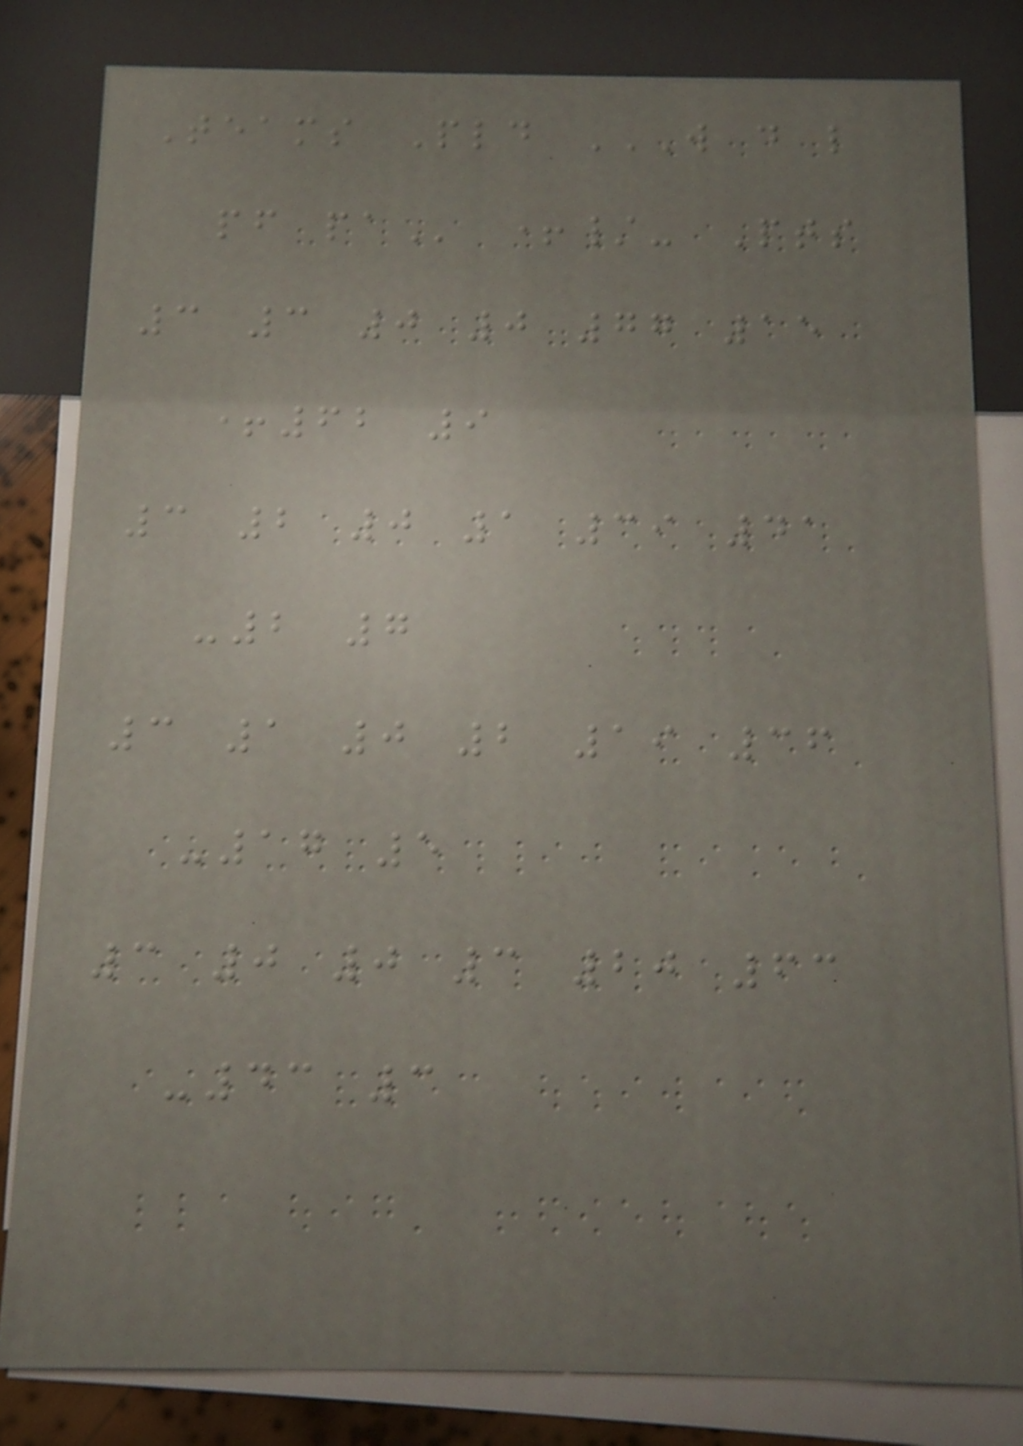Teams Pld W D L
PF PA +/- Pts
3 3 0 0 77 15
+62 9
3 2 0 1 39 41
-2 7
3 1 0 2 19 36
-17 5
3 0 0 3 20 63
-43 3
